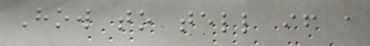How to tell if a
